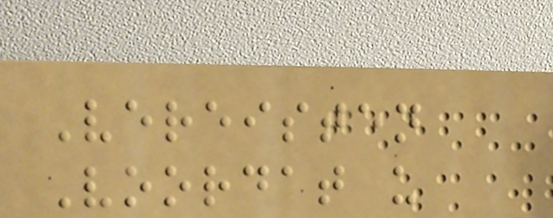Vereisten
Voordat u
